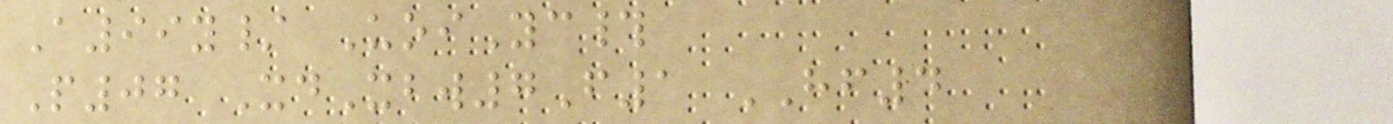A99y/ UoiYc#
P07 XdXbw7F1 HF4
